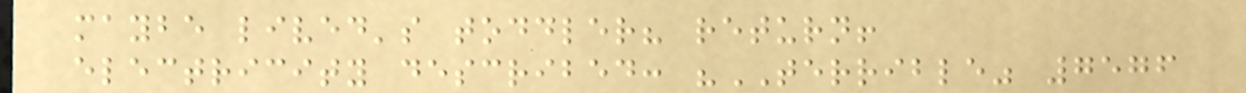maybe lived's toddler? return!
electricity described: "TERRIBLE" 7576
